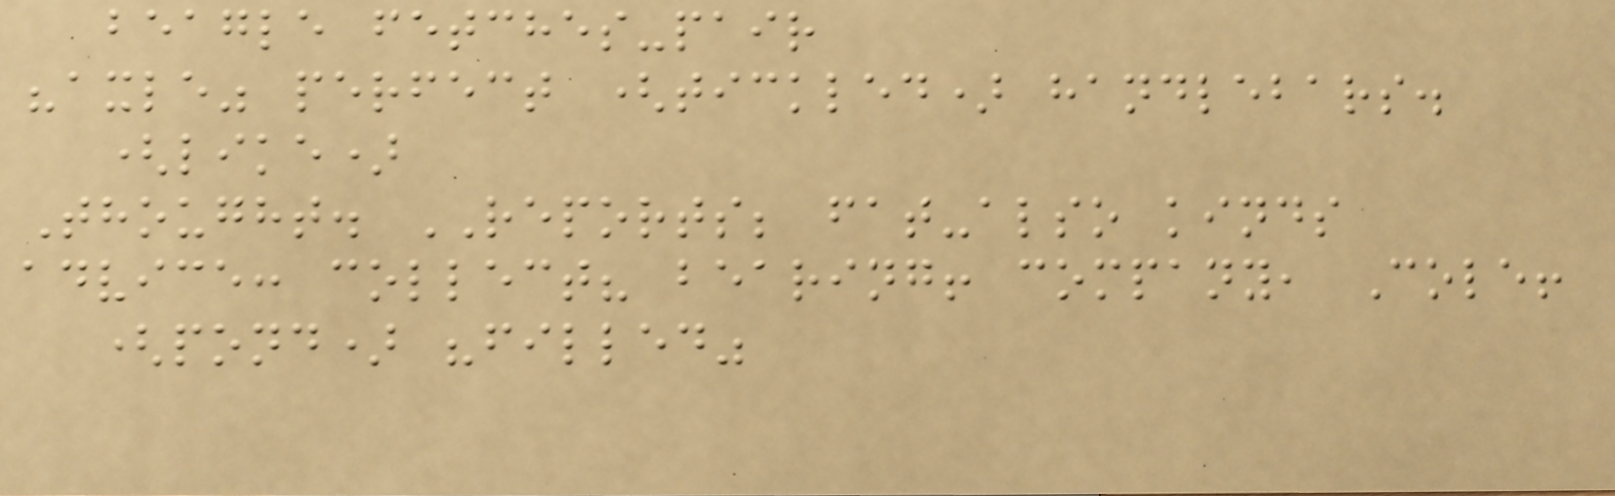beagle fetches-pair
"axle" perfect (tickled) handlebars.
(like)
Thought. REPORTS; fat-also kinds
advice: collect? bearing! company, Cole!
(pond) "filled"
